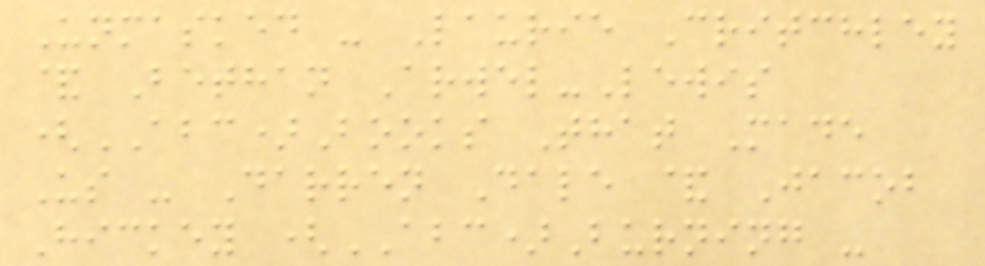Unmasked - Laurie Critchley
& Bethan Arwel-Lewis
(ABC)Books That Made
Us - Darren Dale & Jacob
Hickey (ABC)Burning -
